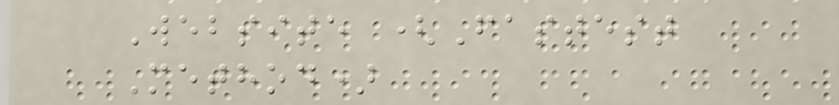Website (Fastest
Method)
